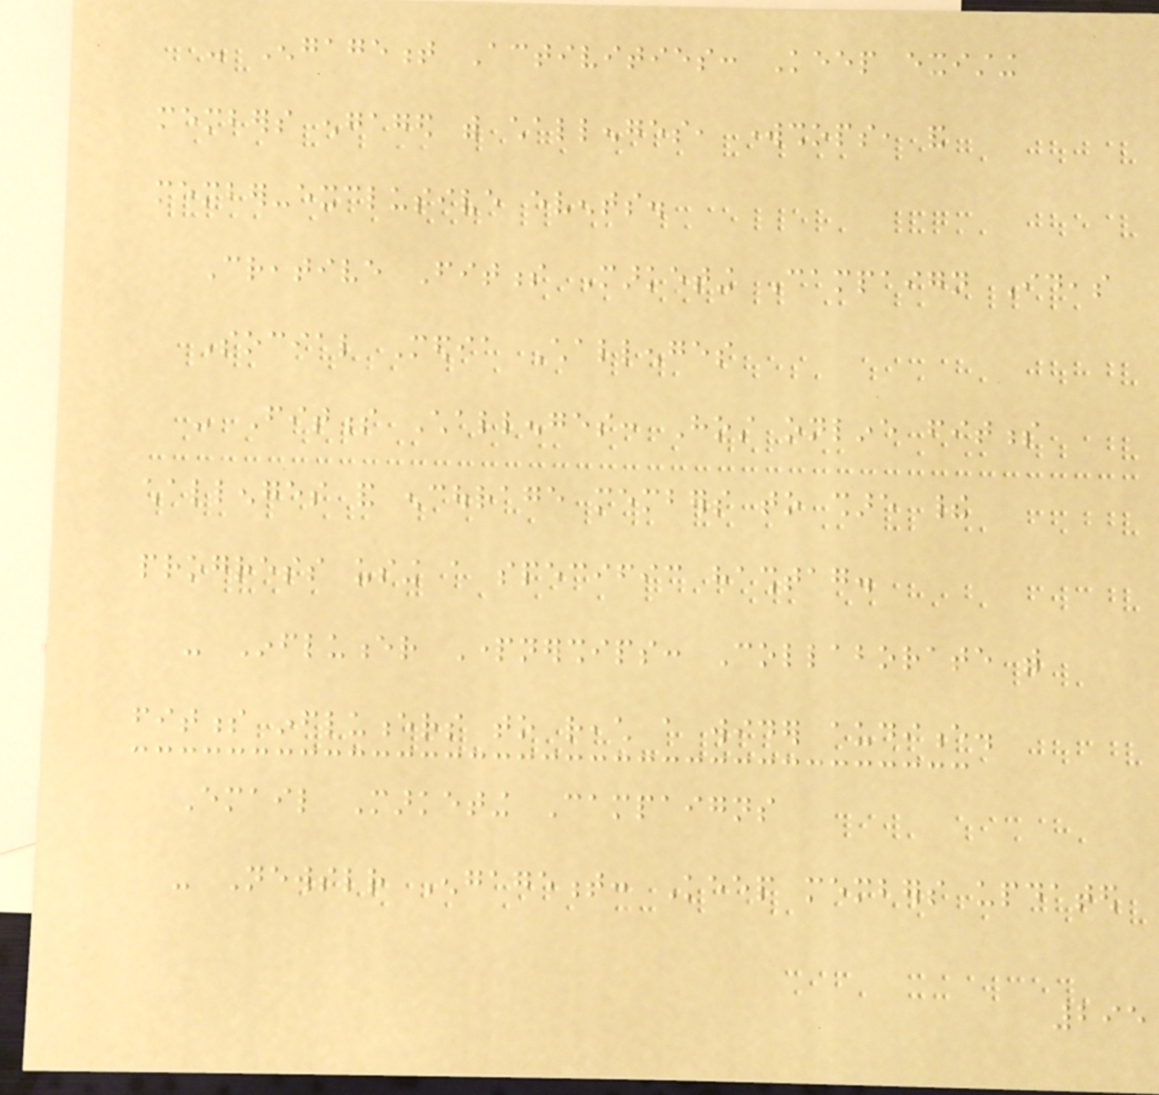- Engagement Activities: Keep existing
members engaged with challenges, workshops, and
member-exclusive events.
Creative Fitness Marketing Campaign Ideas
Social Media Challenges
- Fitness Challenges: Host online fitness
challenges and encourage members to share their
progress using a specific hashtag.
- Influencer Partnerships: Collaborate with
fitness influencers to reach a wider audience.
Email Marketing Campaigns
- Newsletter Engagement: Keep members updated
295
